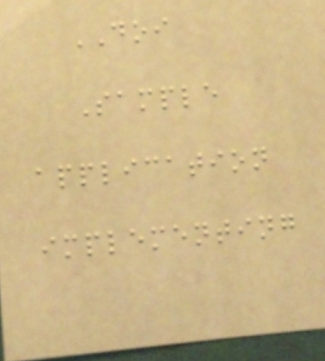DOI
Sample
application
implementing
